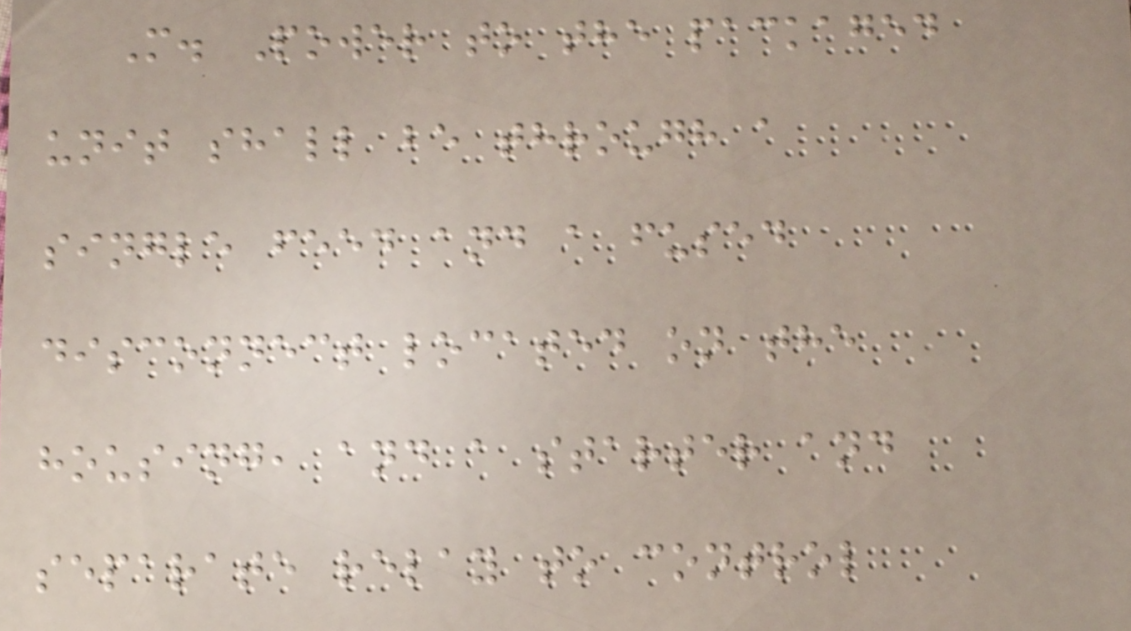M. Power to the packaged
unit shall be through a
single feed and a fused
disconnect located on the
housing, and a starter and
separate relay to control
